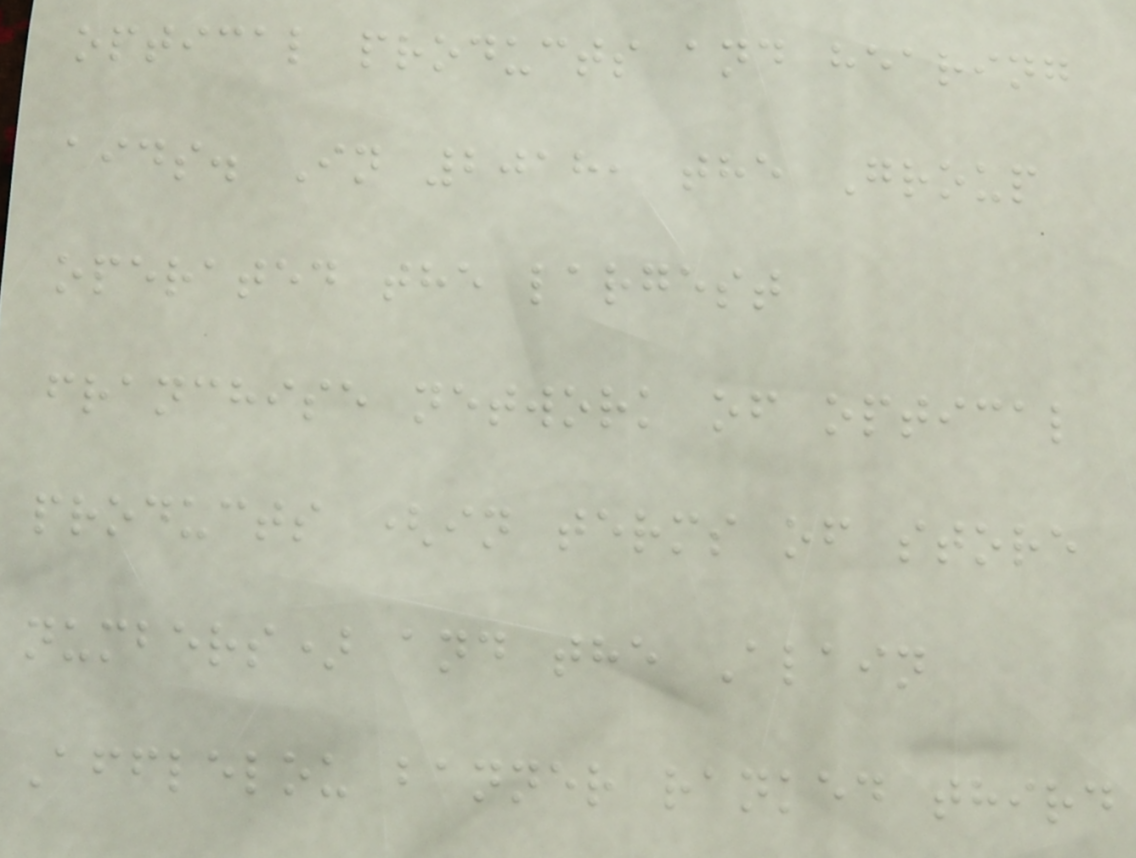optical products and hearing
aids. In 2018, the Group
operated the largest
franchise network of optical
products (in terms of store
numbers) and the Alain
Afflelou banner ranked third
